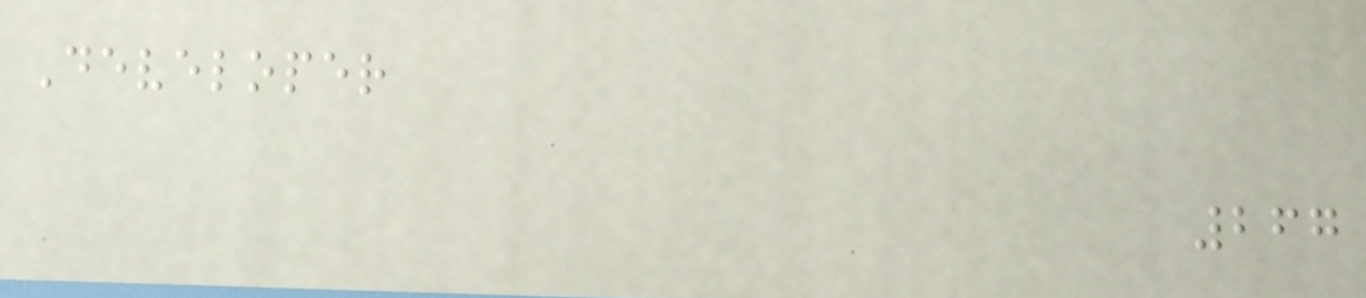Developer
267
